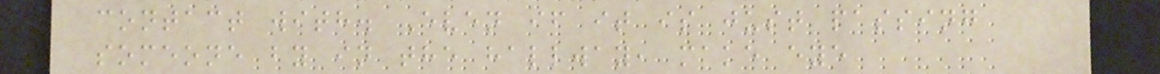contact with. Even if it is just passing
someone by in the hallway, make eye
